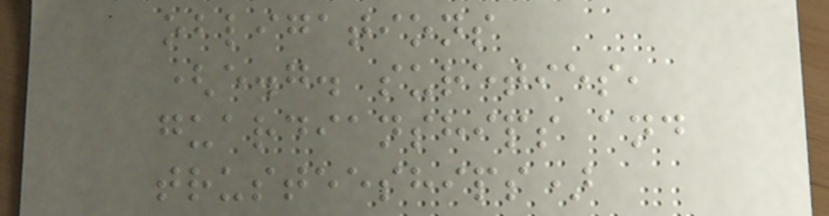obligations
(e.g. sureties,
guardianships and
trusteeships)
